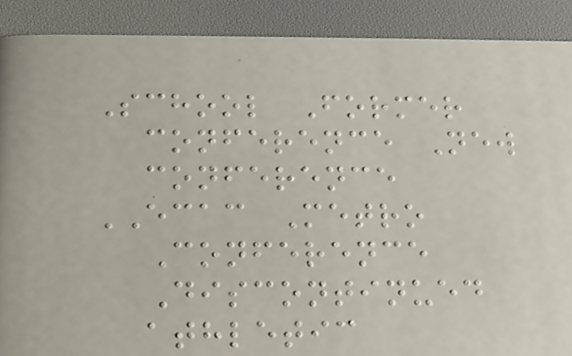School Former
conference New
conference
ECAC Metro
Conference
Discontinued
athletic
